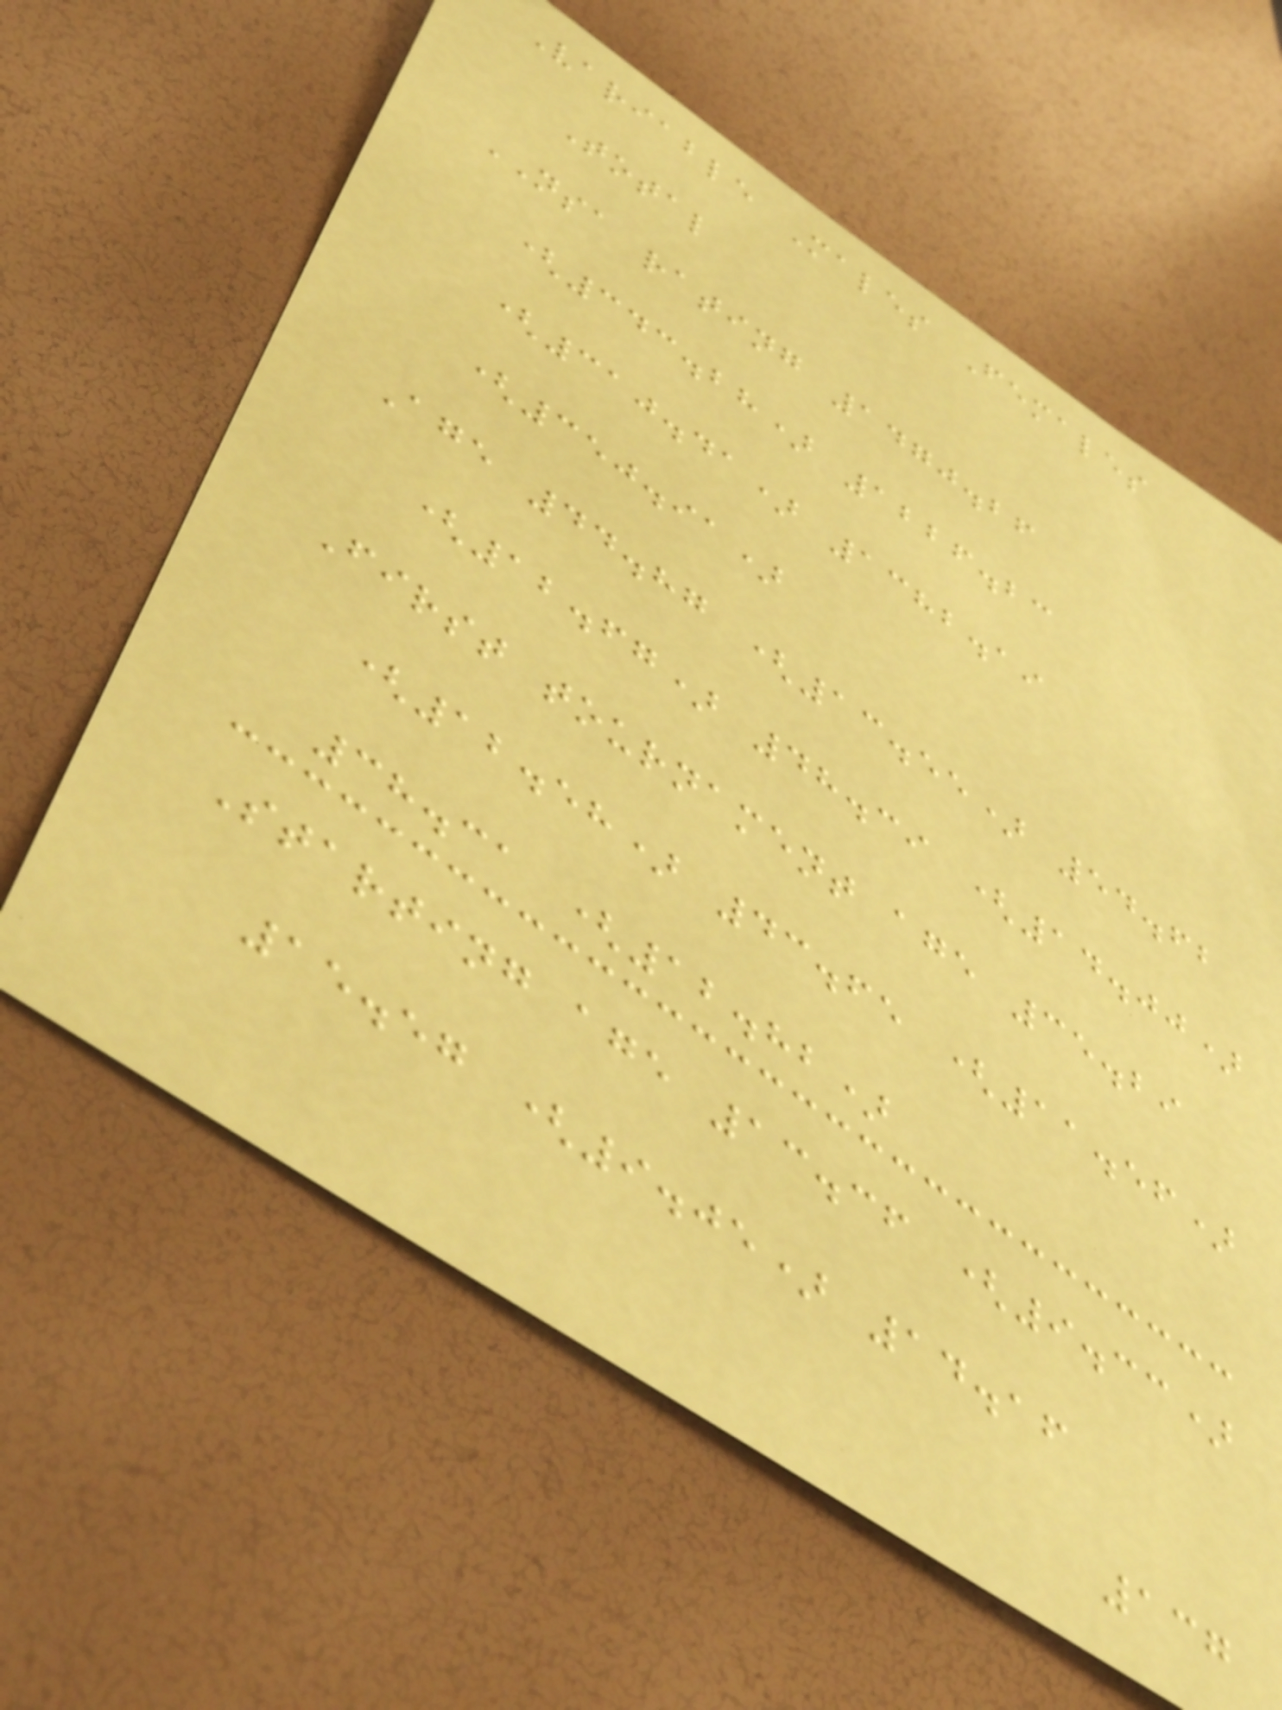Variable Males Females
Total
NSA rating 1470.26
(343.28) 1226.23
(310.41) 1382.19
(350.91)
Age 44.87 (13.55) 54.62
(12.67) 48.39 (14.00)
First tournament age 35.29
(12.58) 43.65 (11.56)
38.31 (12.82)
Starting age 13.36 (9.33)
15.57 (9.05) 14.16
137
